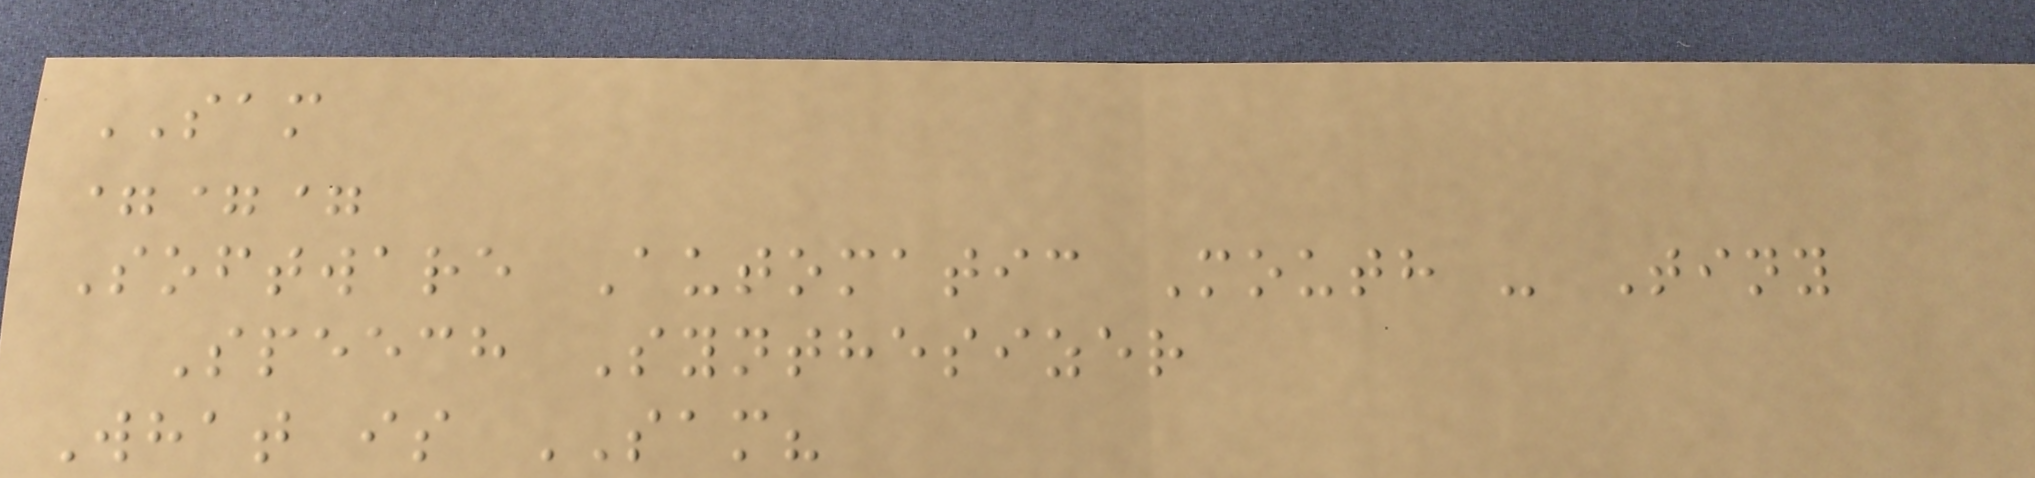SAM
===
Software Automatic Mouth - Tiny
Speech Synthesizer
What is SAM?
